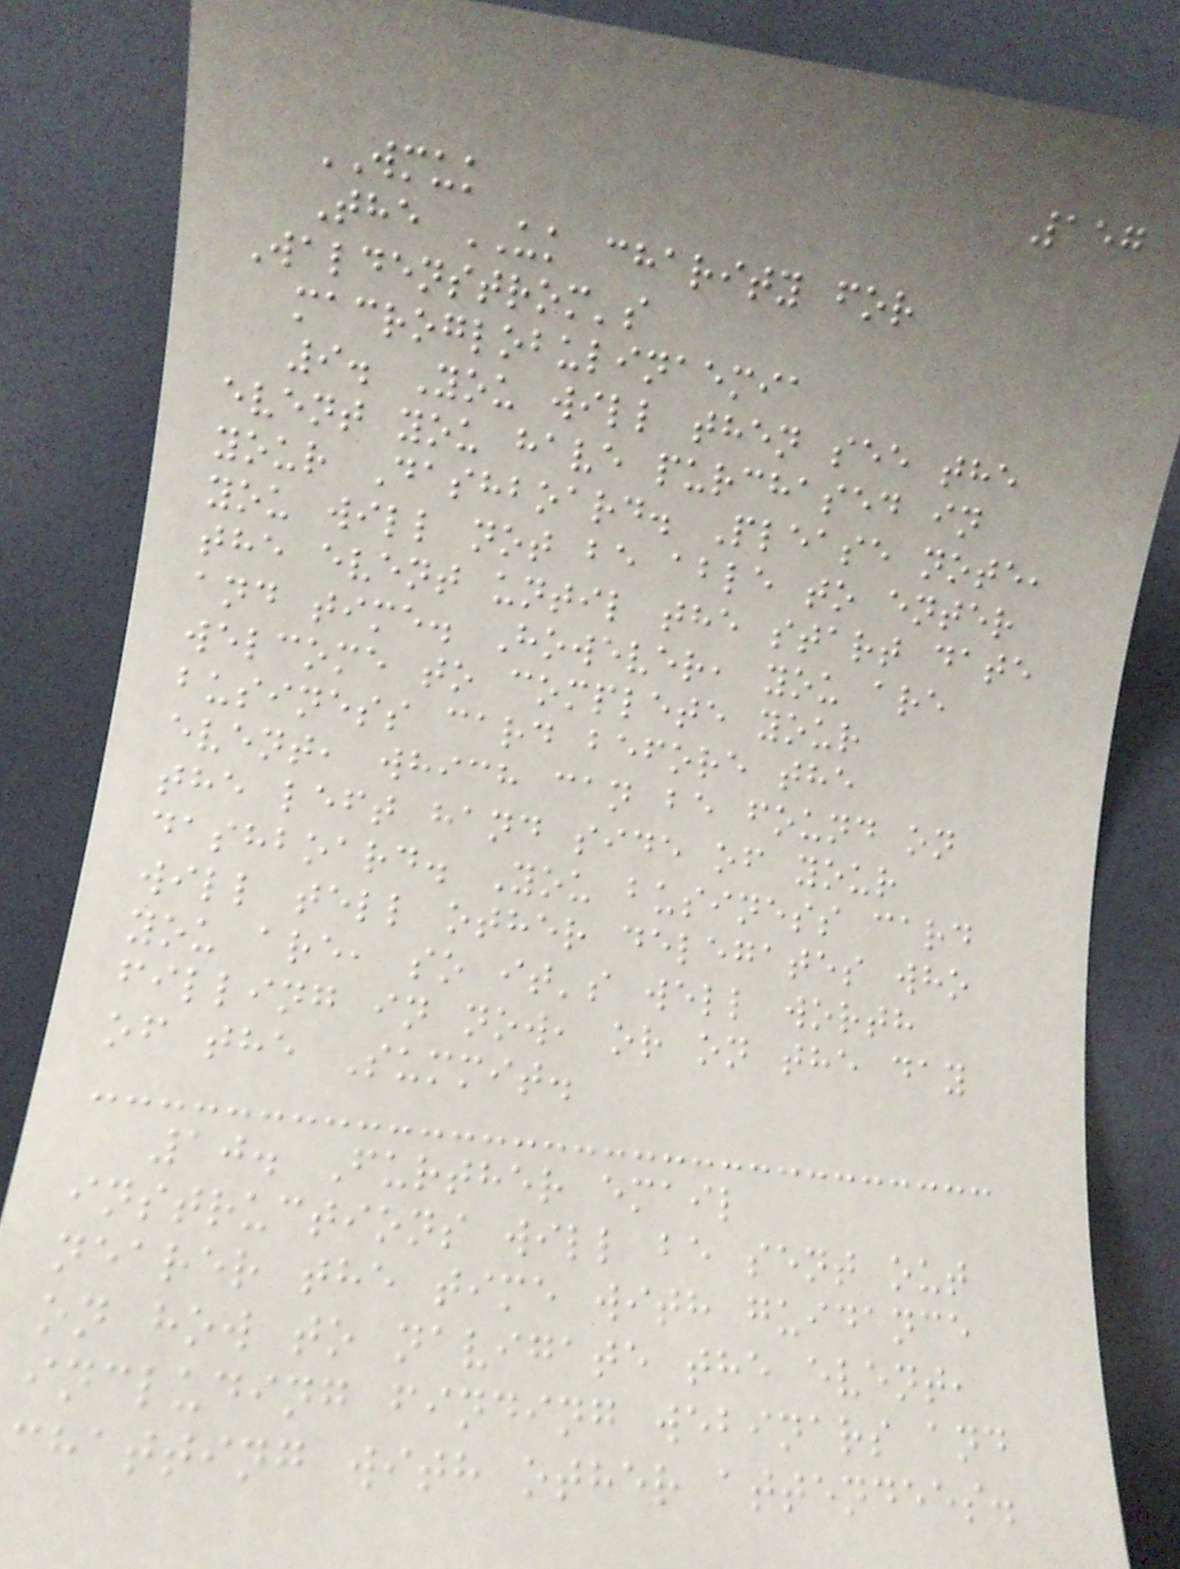157
WMUK
The UK charity for
Waldenstrom's
macroglobulinaemia
9. You will then see the
event you have purchased in
your Dashboard. Please note,
you will not be able to enter
the event until the start date
and time. However, you are
welcome to complete your
business card before the
event, which can be found on
the left hand side of your
dashboard. You business card
will tell other delegates who
you are, so it's well worth
filling in now, or on the day
of the Summit.
10. Further email
instructions will be sent out
nearer the time with guidance
on how to navigate the event,
including finding webinars and
chatting with other attendees.
